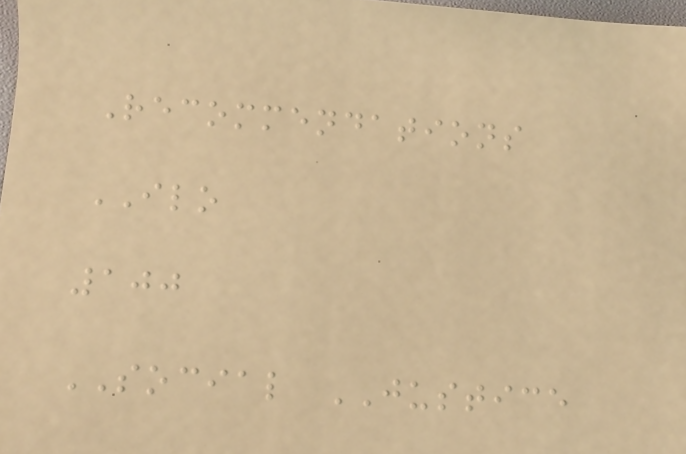Recommendations
ILO
100
SOCIAL JUSTICE
